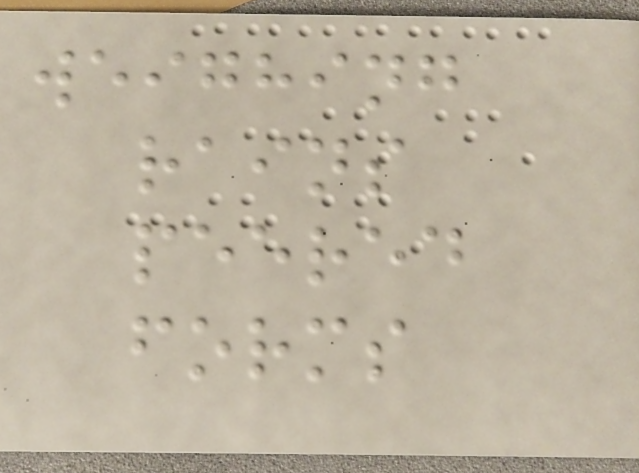weighing
rains
peered
forms
